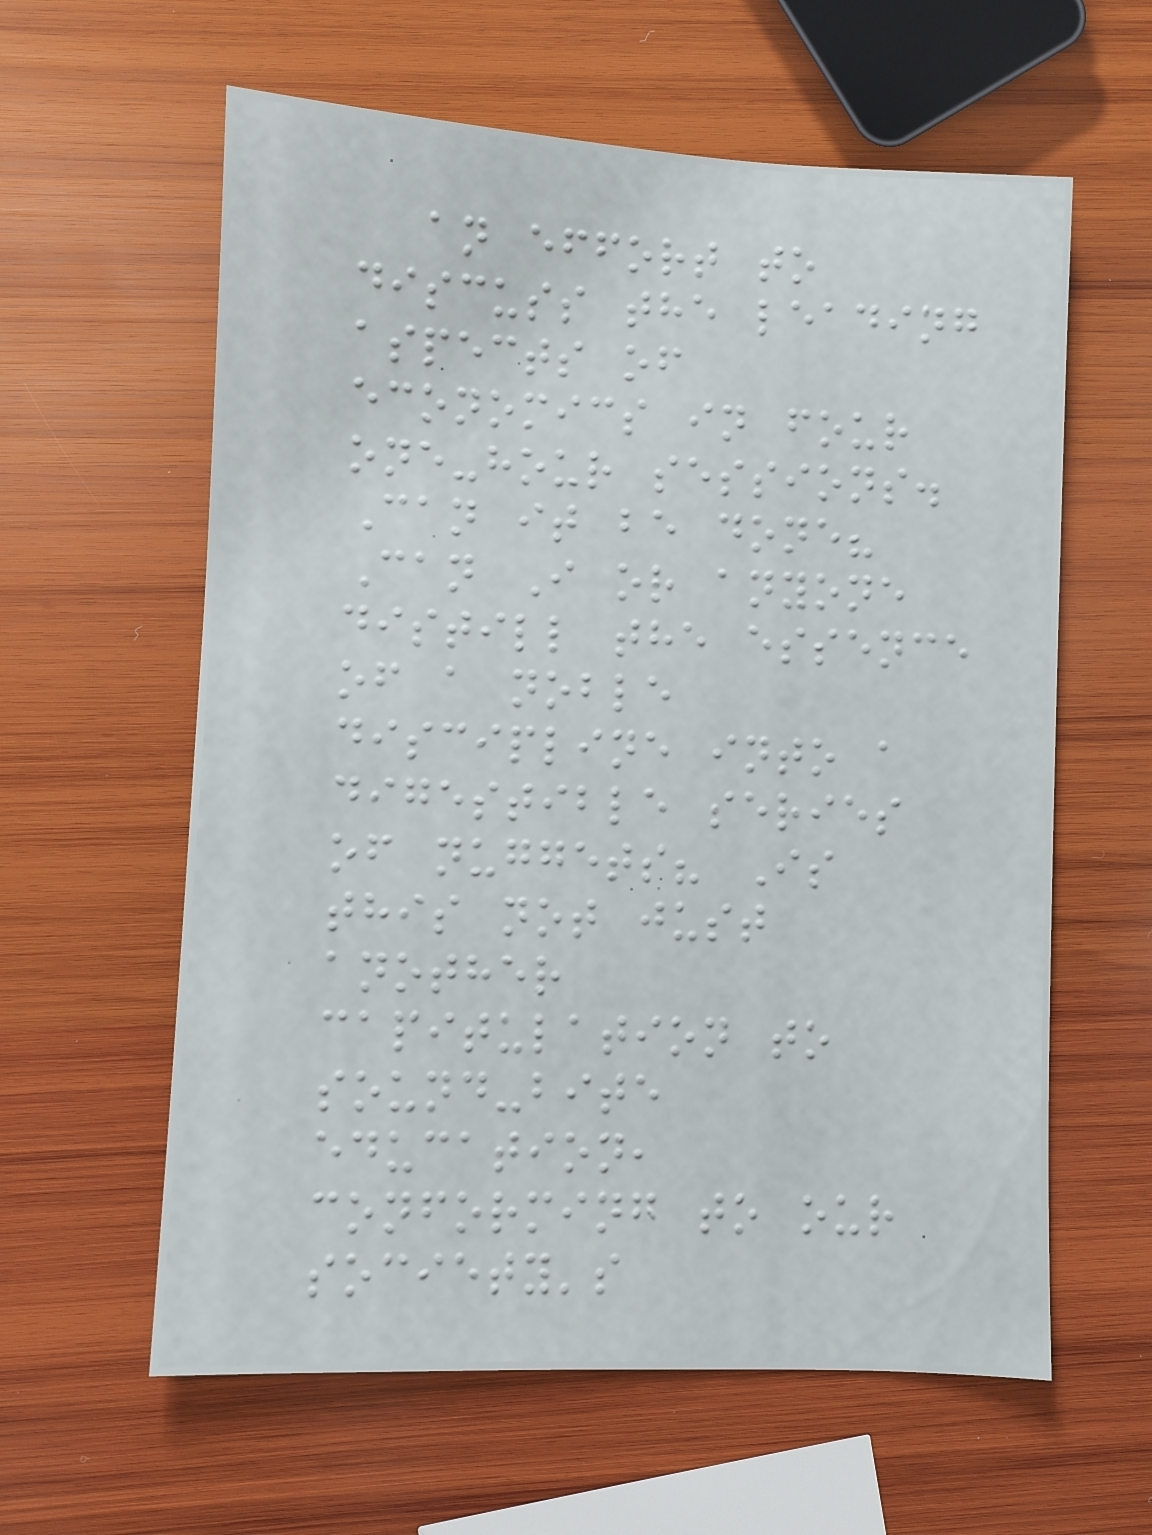an effort to
discuss the leading
aspects of
economics in four
one-hour sessions.
Can it be done?
Can I or anyone
distill the essence
of a noble
discipline into a
digestible series
of nuggets? Is
this not just
another
capitulation to
sound-bite
education,
conforming to our
society's
